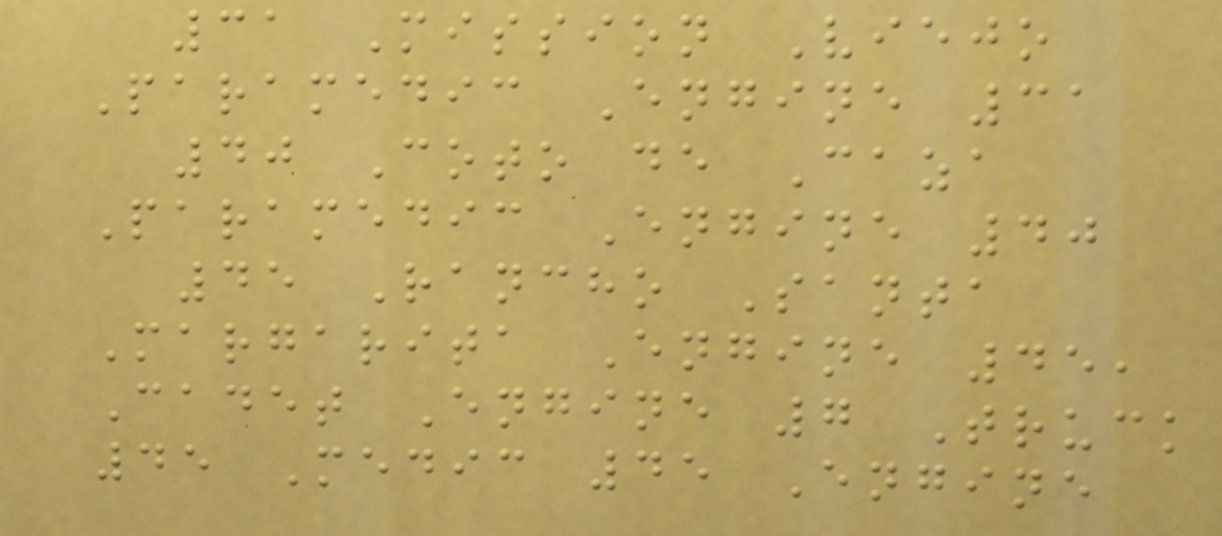31 Mission Viejo
Paramedic Engine 31
40 Coto de Caza
Paramedic Engine 40
45 Rancho Santa
Margarita Engine 45,
Cadet Engine 7 Truck
45 Medic 45 Engine
